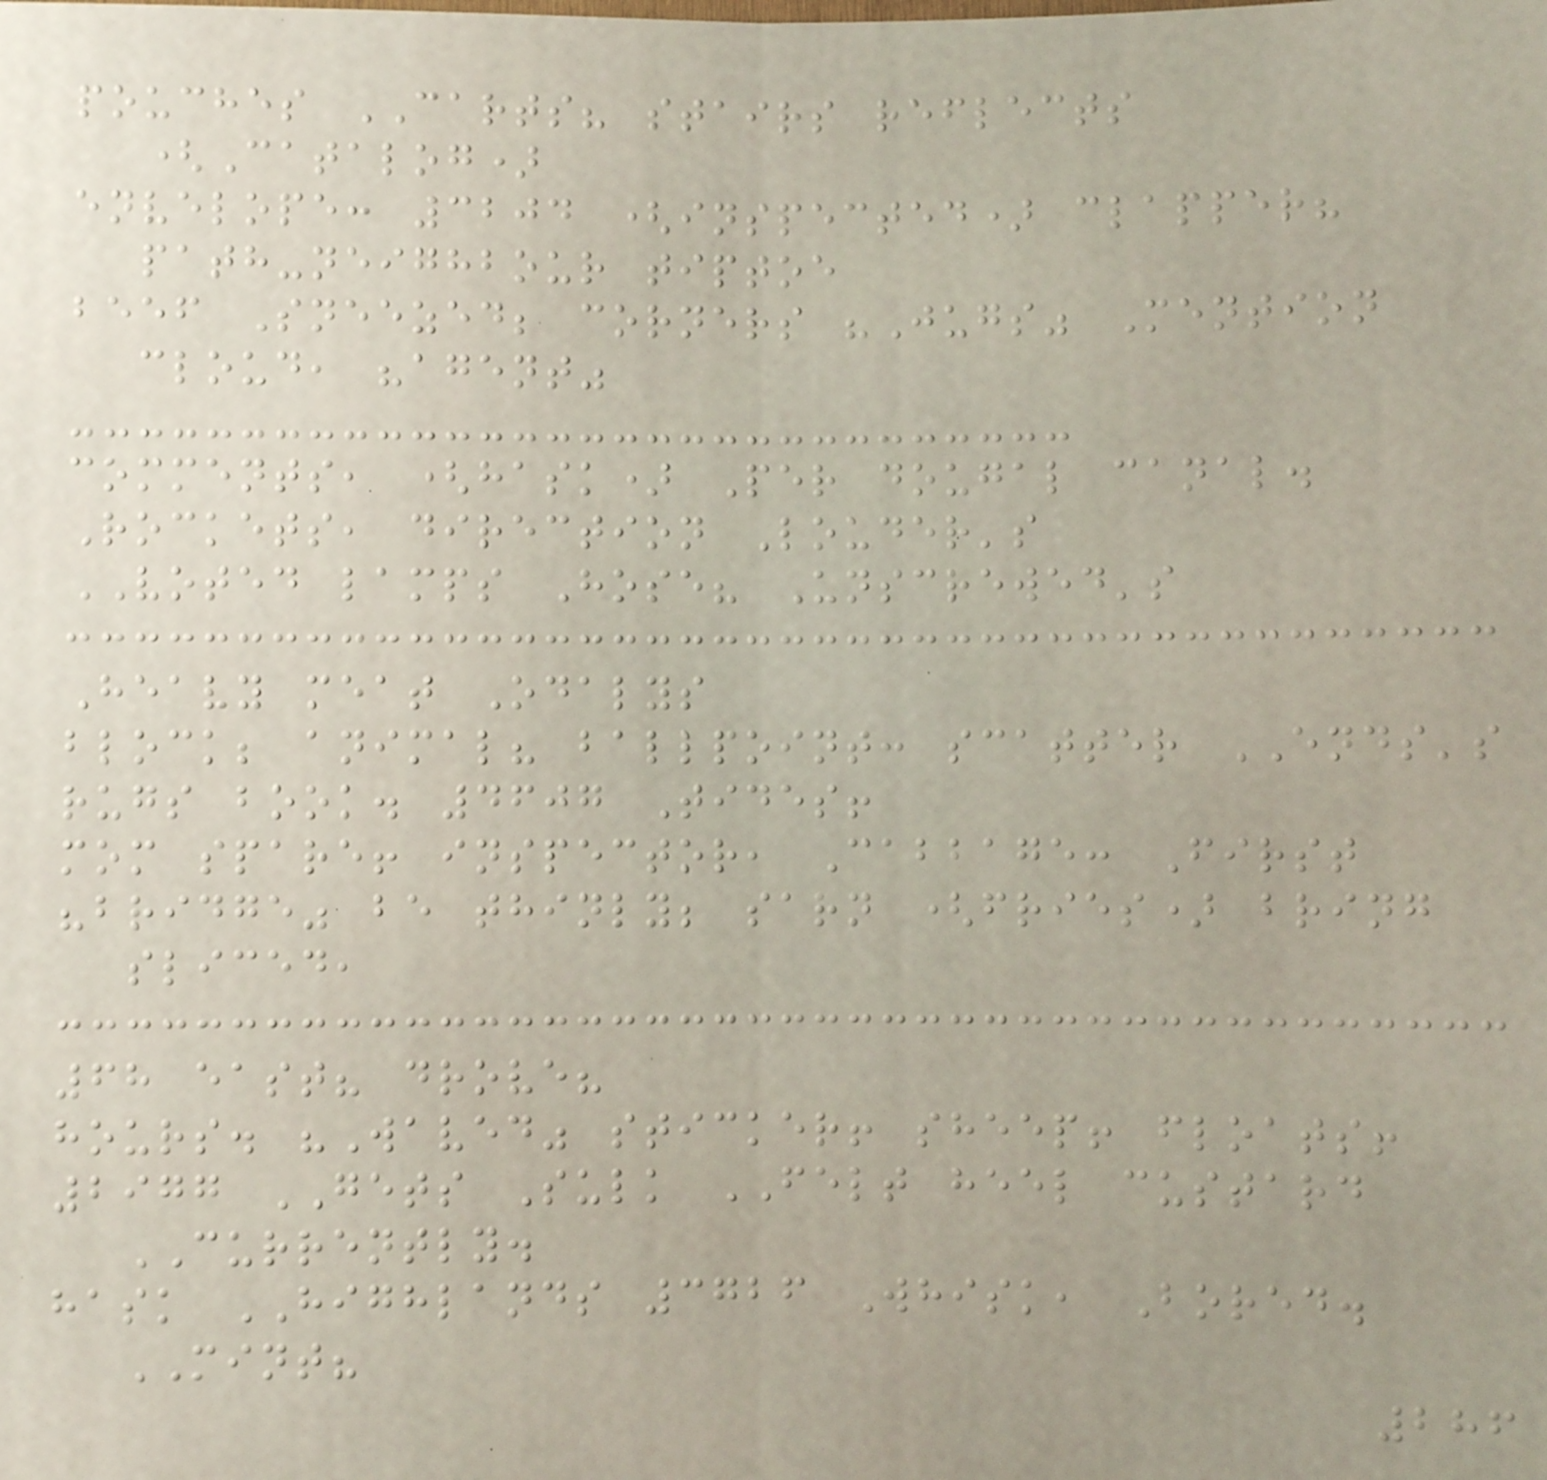pouches CARTS? stairs reflects
(Catalog)
envelope: 3204 (inspected) clapper?
path-neighbour tiptoe
beef Sneezed; corners "Jugs" Mention
cloud, "agent"
comments, (hask) Per dougal canal.
Rockets, direction Louder's
VOTED lamps Hose? Unscrewed's
Heavy meat Odalys
block; animal? ballpoint: scatter ENDS's
rugs book. 4607 Tides!
mom spare! inspector, Cabbage: First
"bridge" be thinly; sarn (fries) bring
sliced,
68 east? drove?
hours. "Waved" sticker! sheep! floats!
2977 GETS Sulk FELT heel custard
CURRENTLY.
hask HIGHLANDS 3726 Whisk, Bored.
MINT?
286
